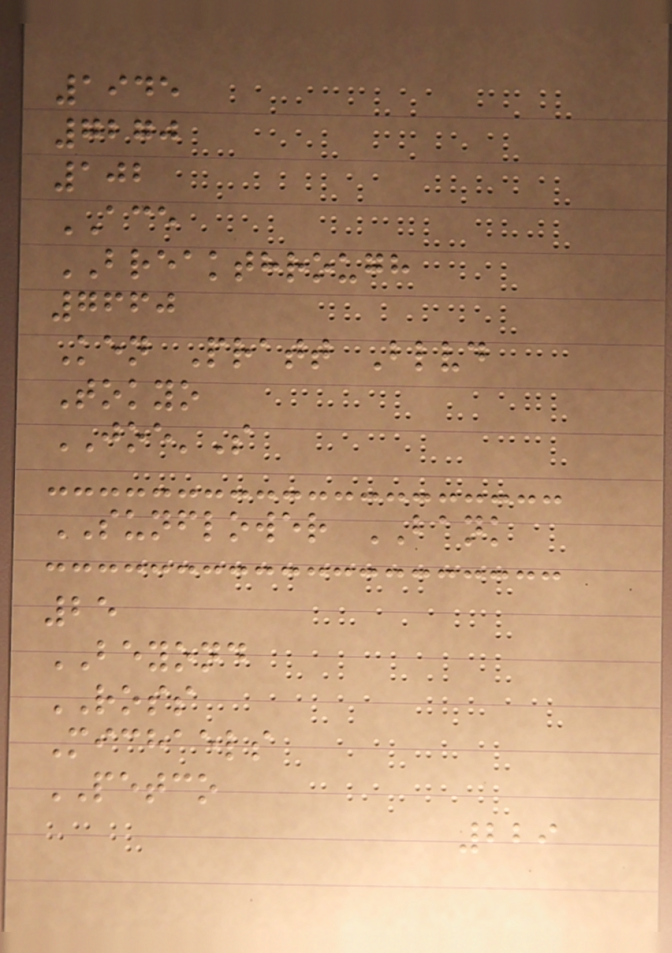1945
7270
102
ACE
BREAKTHROUGH
7660
Ken Pratt Blvd
Tokyo
JOE'S
SUNFLOWER BANK
25
BEYOND
ROSS
Michaels
PETCO
229
